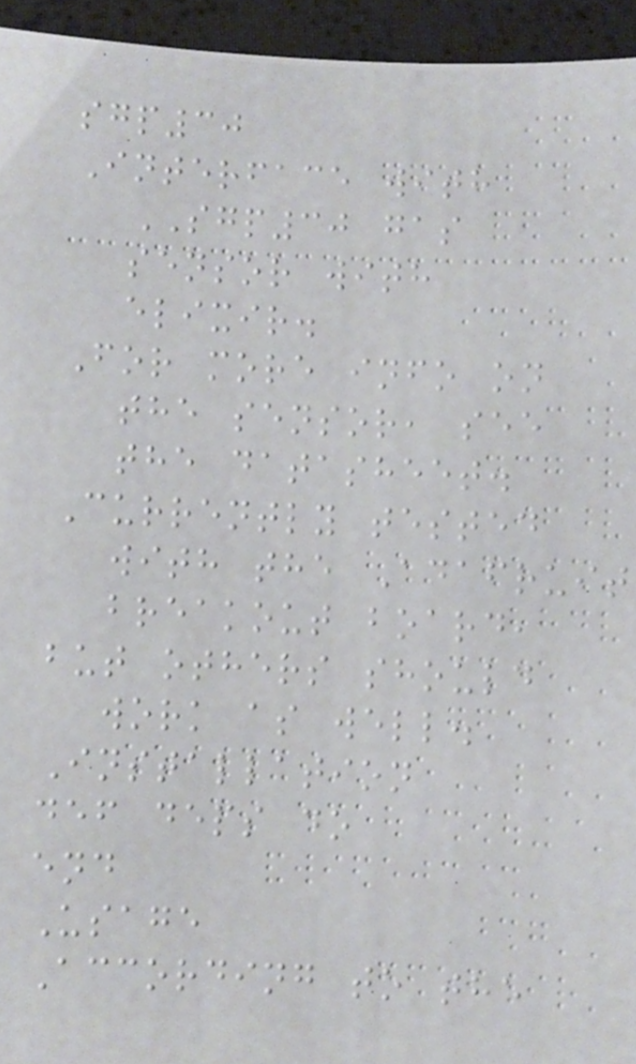sgp30
Interface with
SGP30 gas
sensor with
elixir.
For more info on
the sensor, see
the datasheet.
Currently tested
with the Adafruit
breakout board,
but others should
work as well.
Installation
def deps do
end
Usage
According to the
